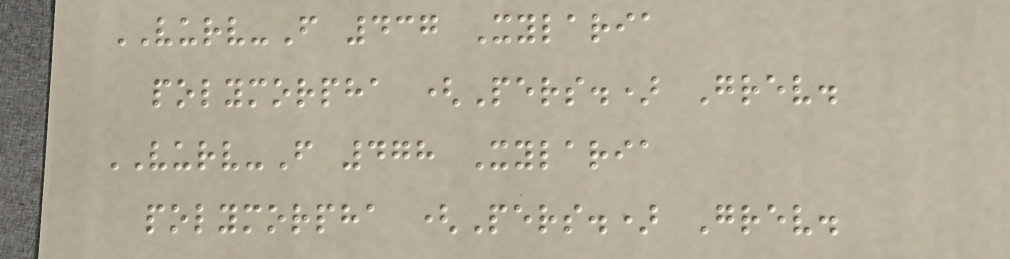VURV-F 437 Xylaria
polymorpha (Pers.) Grev.
VURV-F 478 Xylaria
polymorpha (Pers.) Grev.
